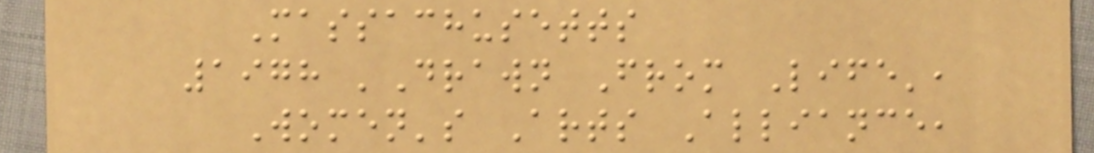Massachusetts
1978 'Drawn From Life',
Women's Arts Alliance,
